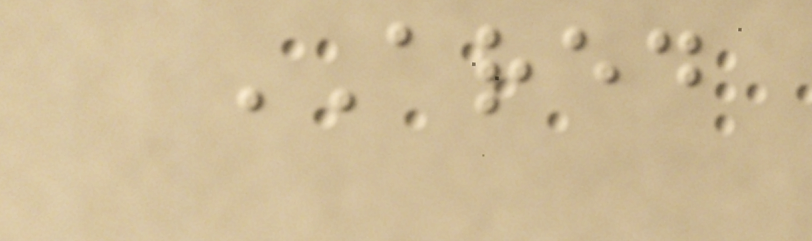ARED
